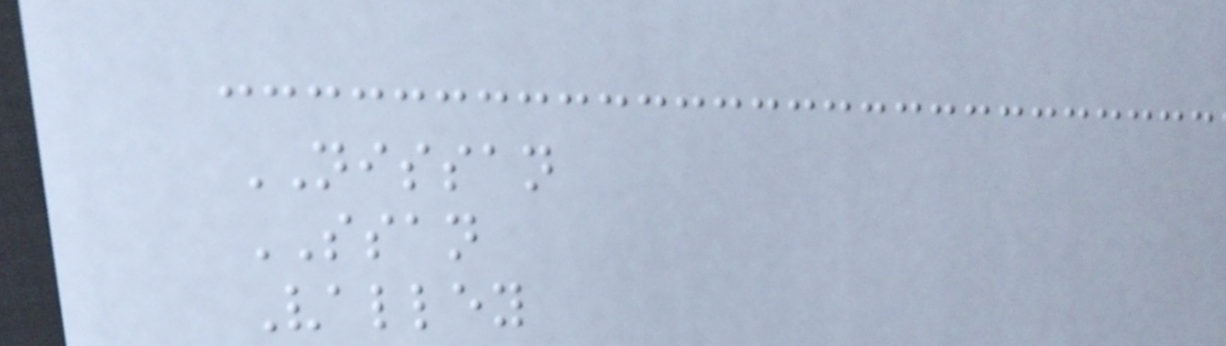NISSAN
SSAN
Valley
